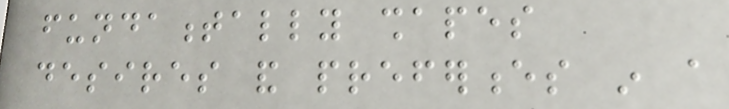fundamentally shapes
desires and preferences in a
